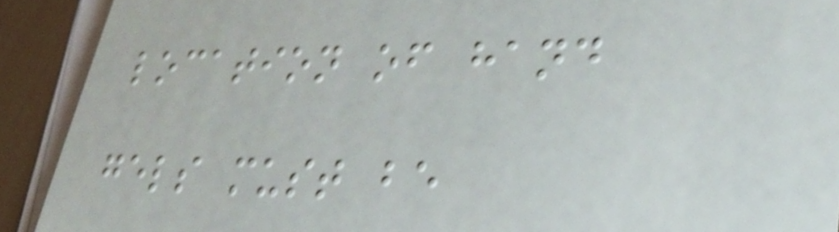location of hand
gels must be
